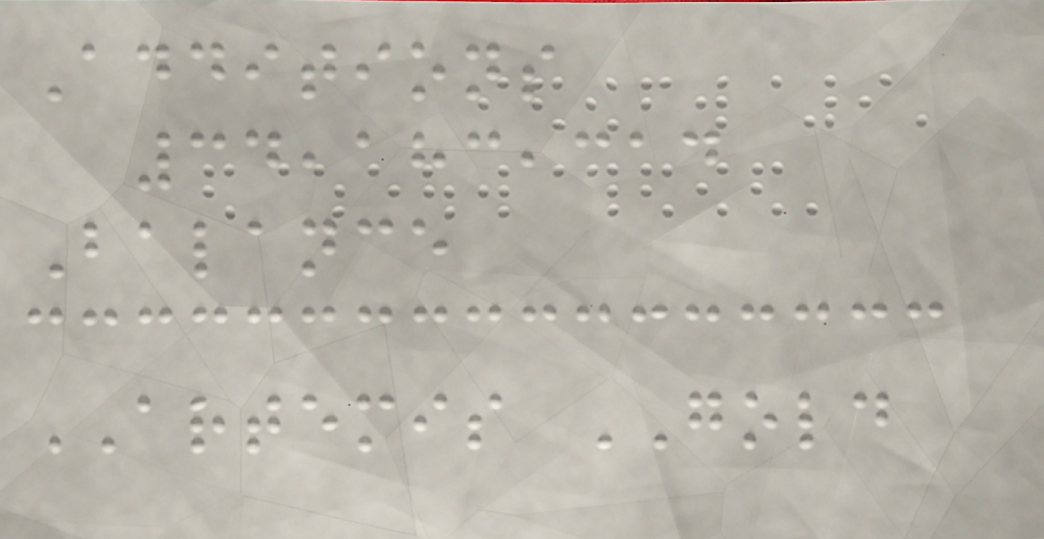Additions
34,183,314
Balance
ARTEMIS GOLD
